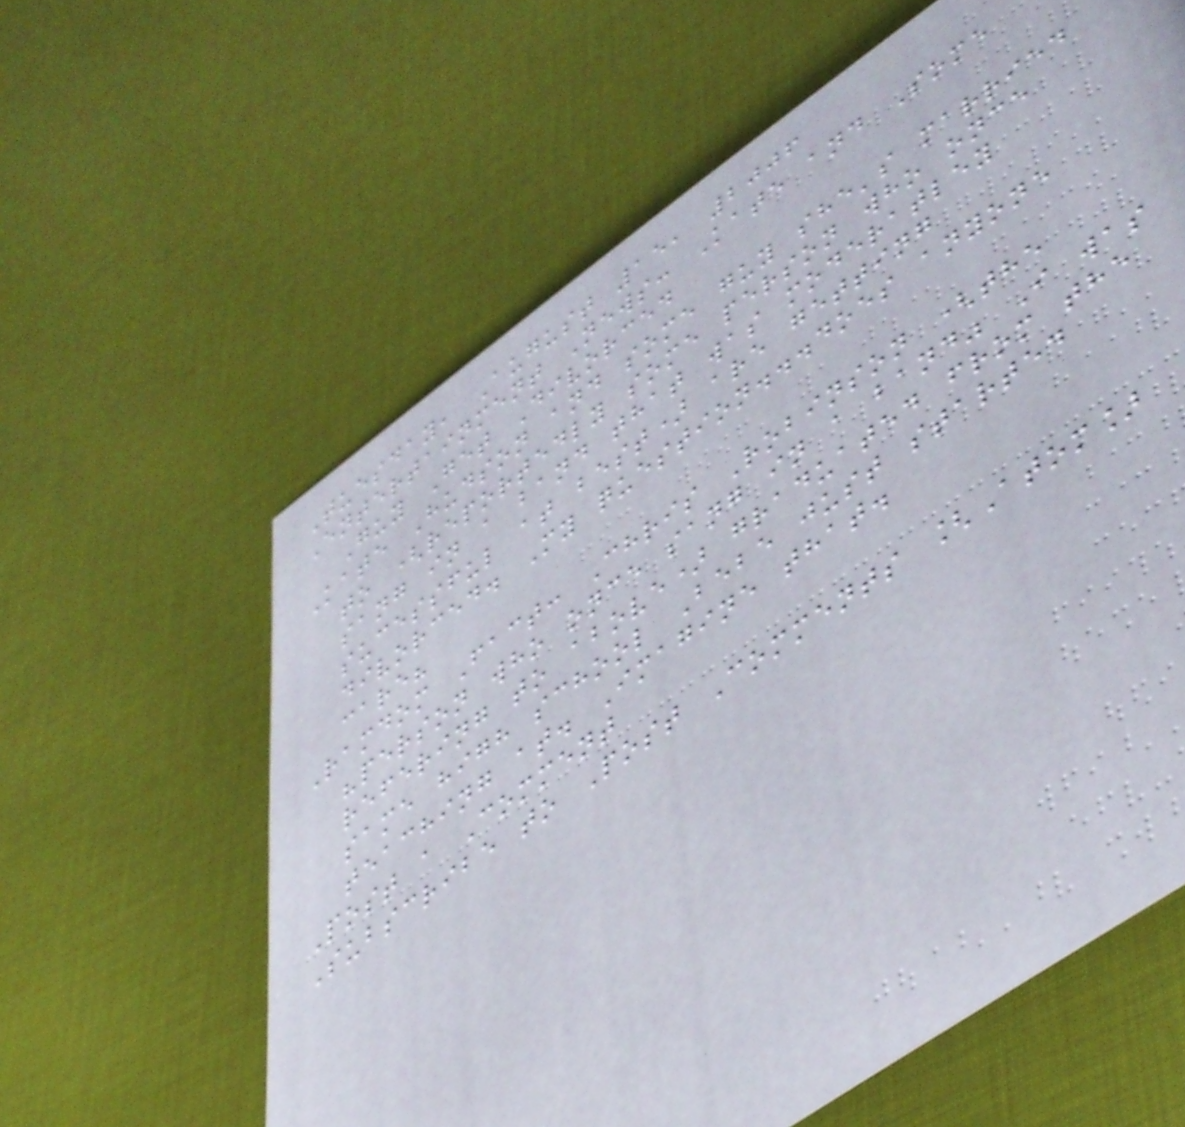Tuesday, August 15, 2006
Entertainment News: Kate and Some
Guy Get Divorced
Kate Hudson and some guy she's married
to (reportedly some person who once
sang in a band that was moderatley
sucessful at best) are getting
divorced. My question...does anyone
care?
Ramdom Fact: Chris Robinson (the
"person who once sang in a band" I was
refering to above) graduated from the
same high school Bebe just started
teaching at. Imagine that.
Post a Comment
Subscribe to Post Comments [Atom]
